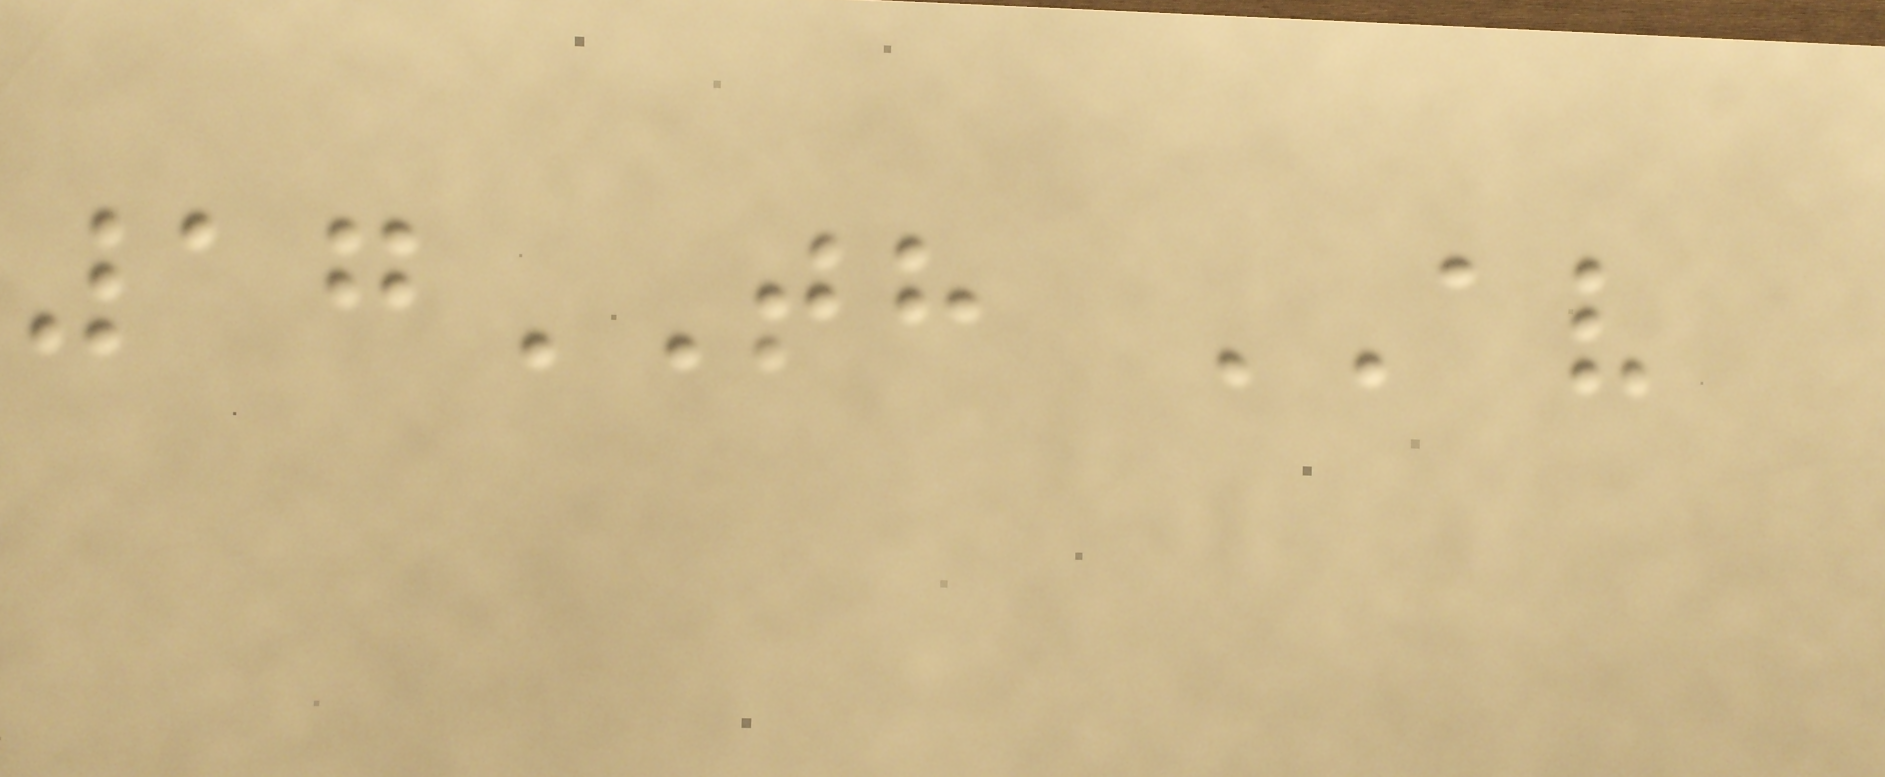17TH AV
